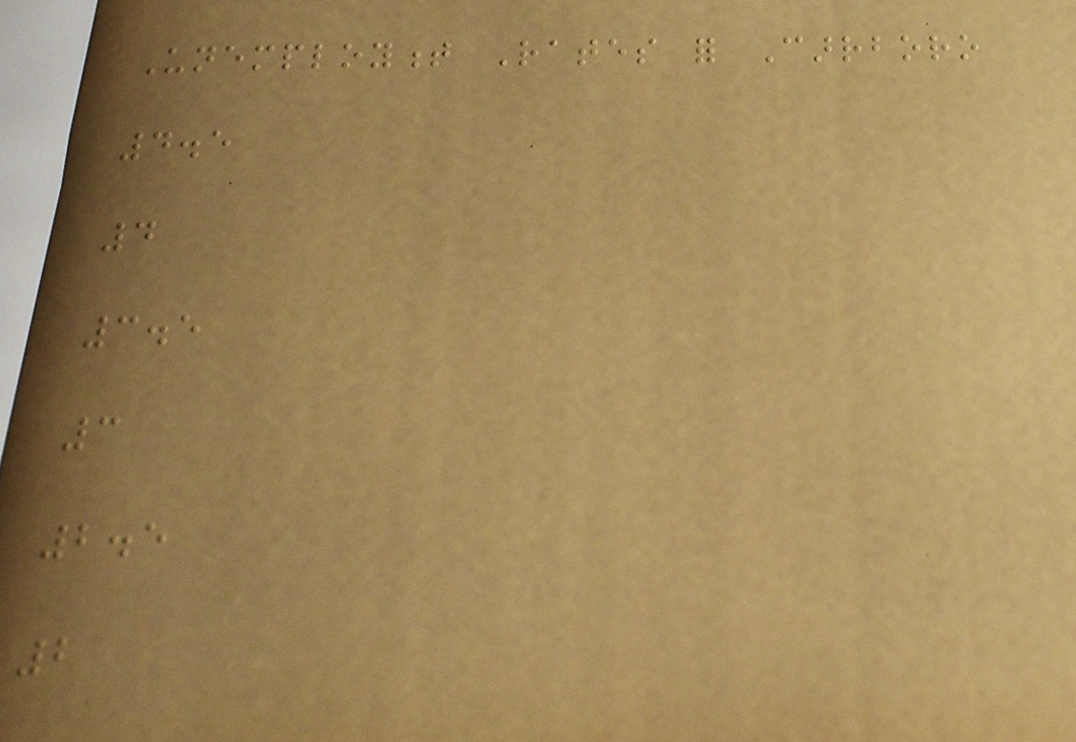Unemployment Rates for Carrboro
4.5
4
3.5
3
2.5
2
